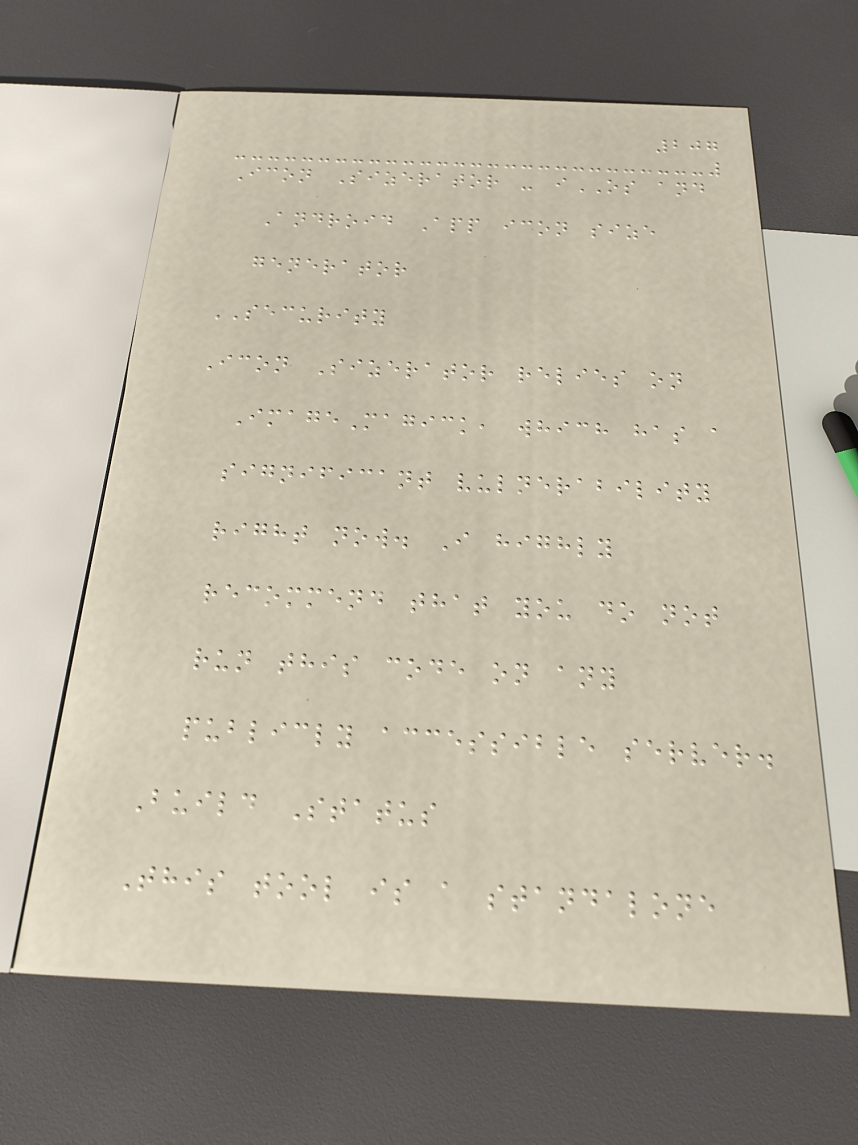207
Icon Sizerator - iOS and
Android App icon size
generator
SECURITY
Icon Sizerator relies on
ImageMagick, which has a
significant vulnerability
right now. I highly
recommend that you do not
run this code on any
publicly accessible server.
Build Status
This tool is a standalone
